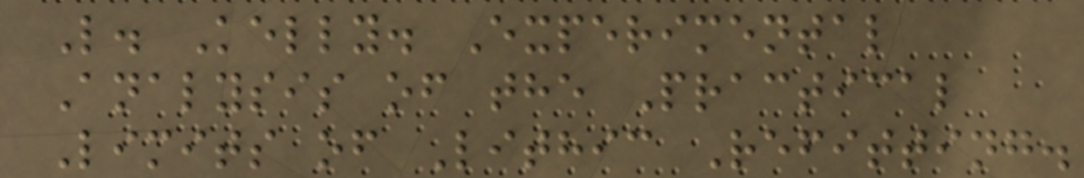L. Kelly. Experimental
Analysis of the Practical
Limits of Lithic Refitting.
